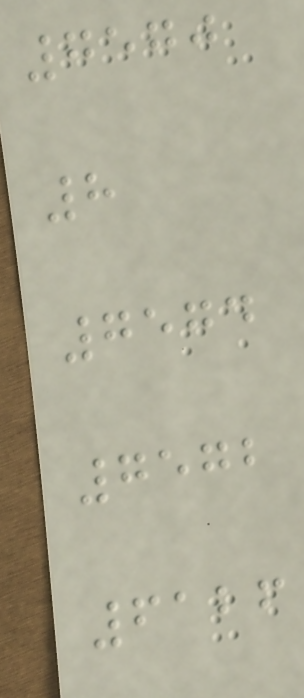7570
8
7574
7572
6126
